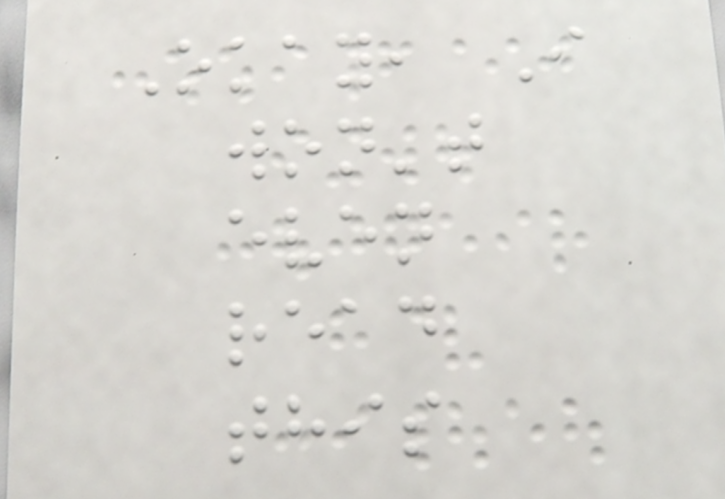Okay, I
won't
even
read
this
